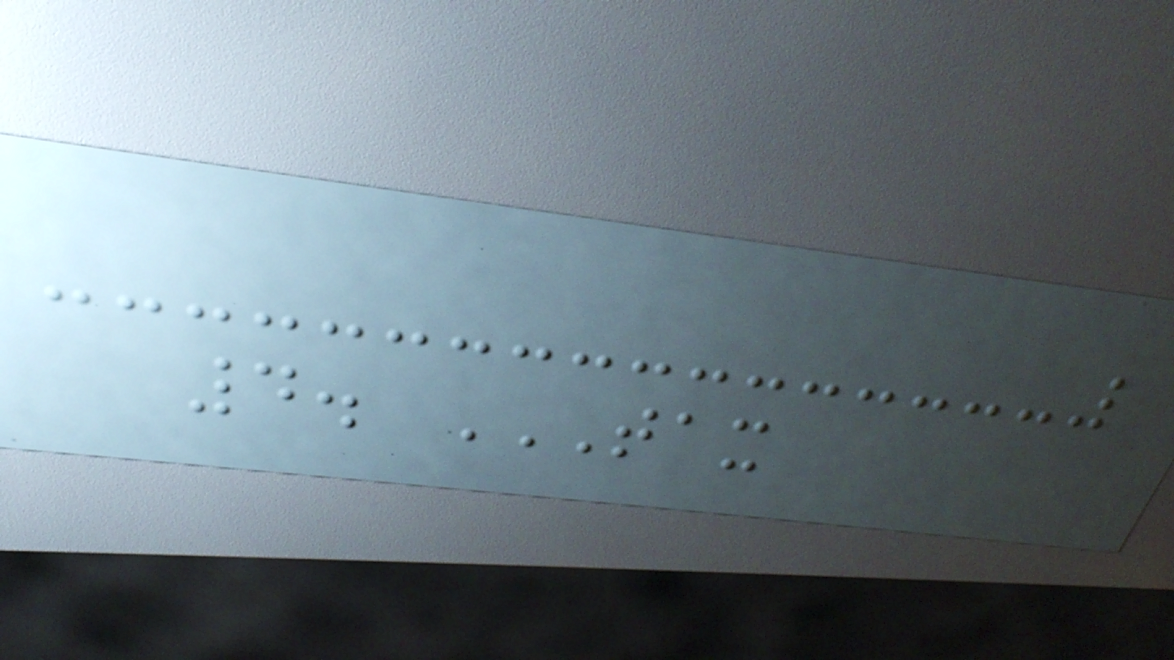4. TAX
